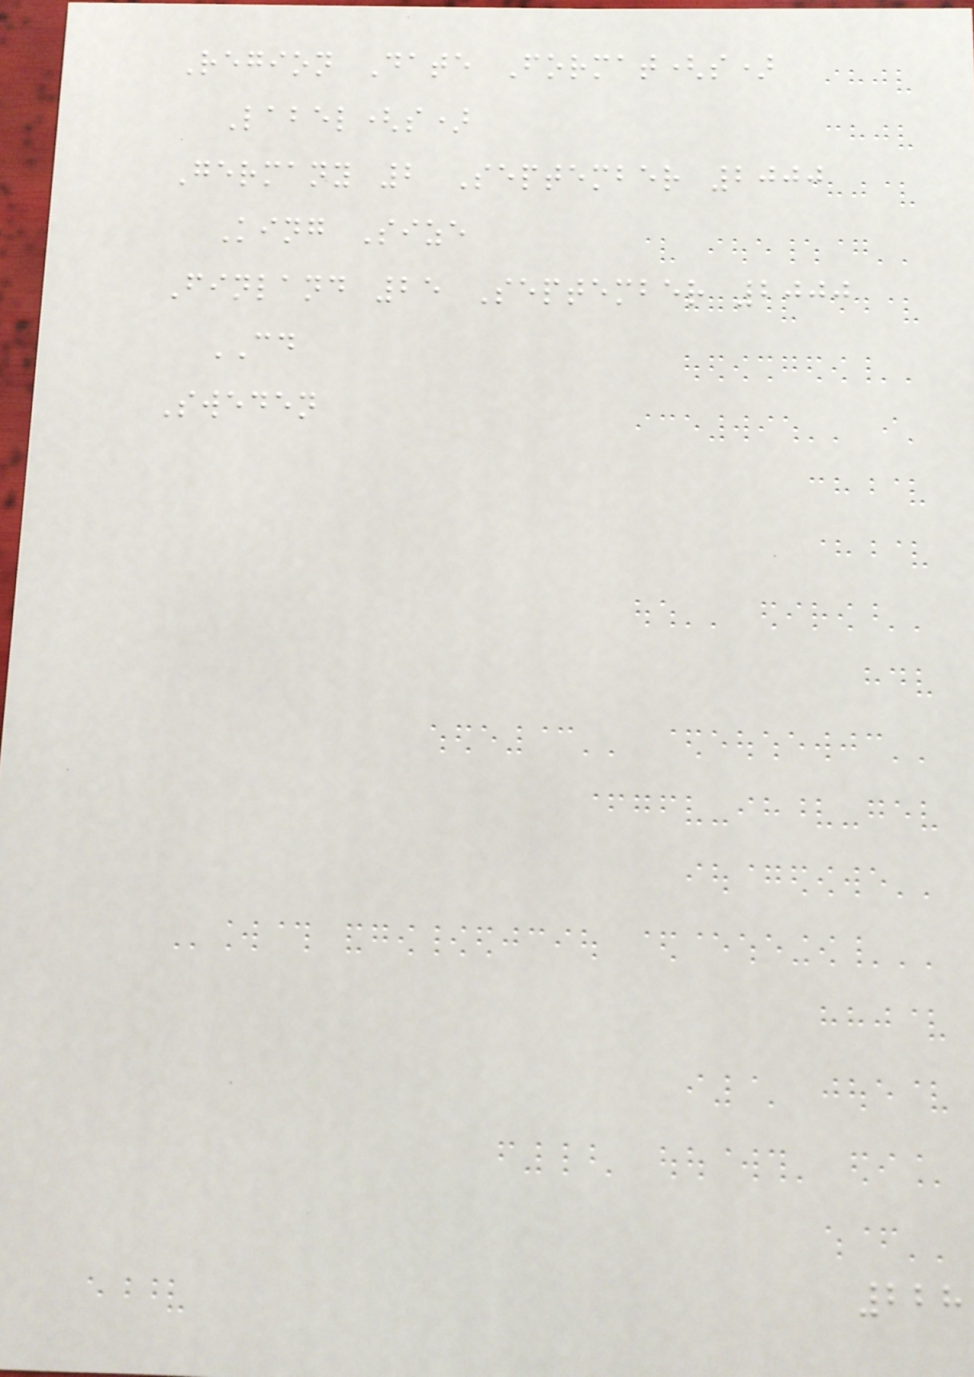Region Date Format(s)
Label(s)
Germany 2 September 2000
King Size
Finland 25 September 2000
CD
Sweden
228
